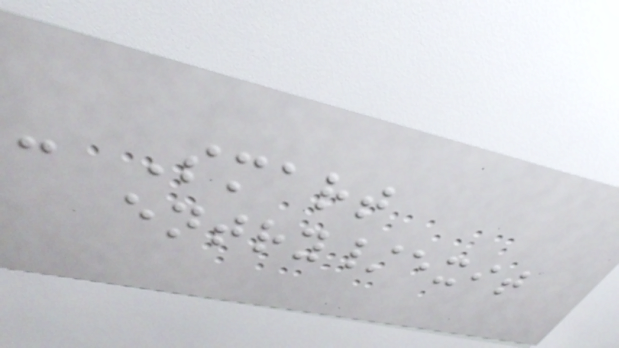- Smart
entry/exit
